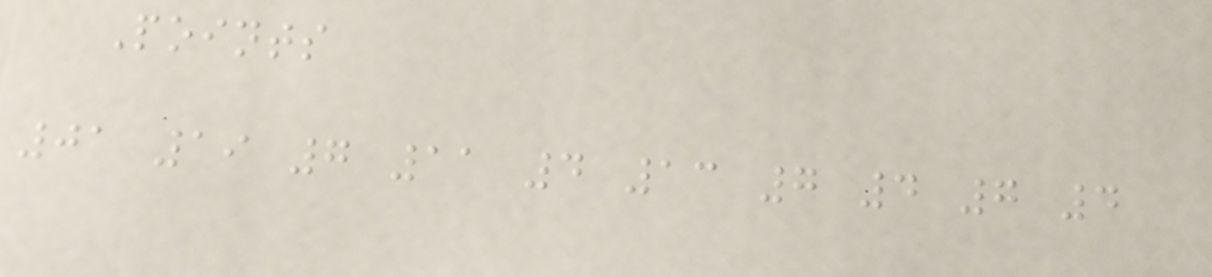Points
01 19 7 11 4 13 7 4 7 4
